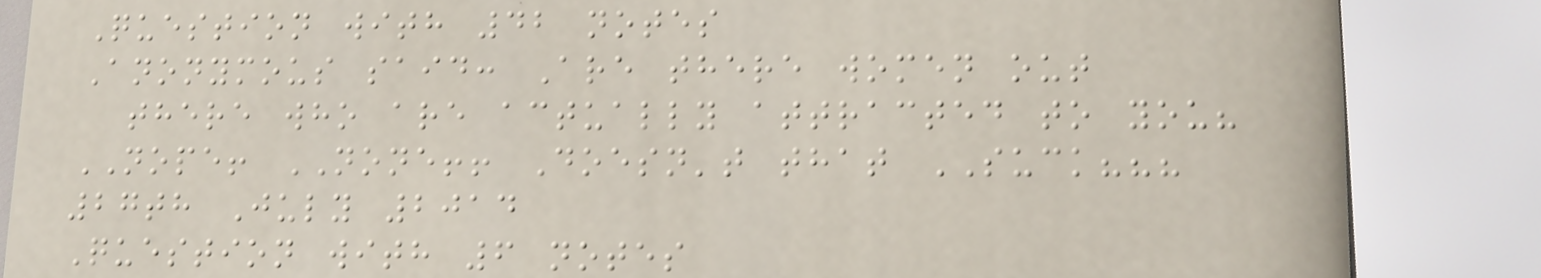Question with 42 notes
Anonymous said: Are there women out
there who are actually attracted to you?
NOPE! NONE!! Doesn't that SUCK???
27th July 2014
Question with 6 notes
